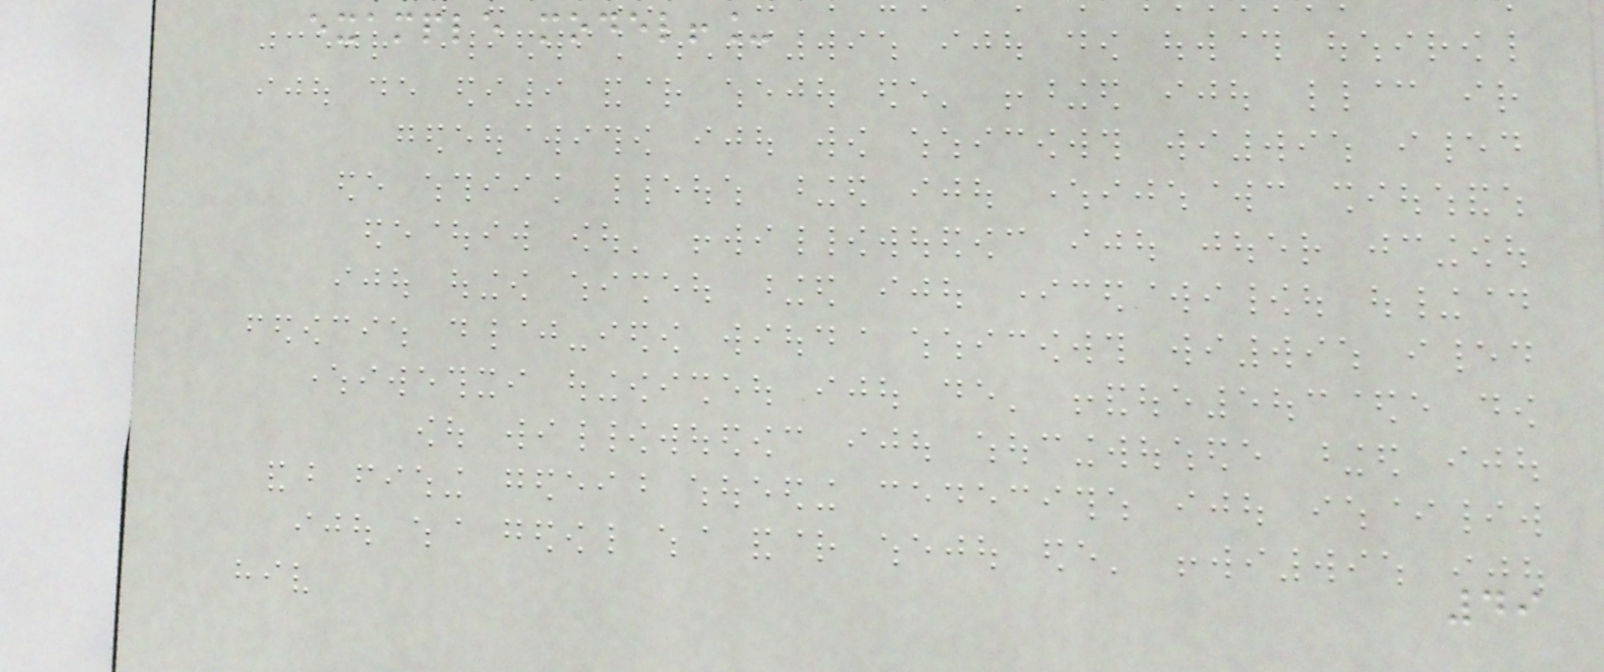example model!_
49
